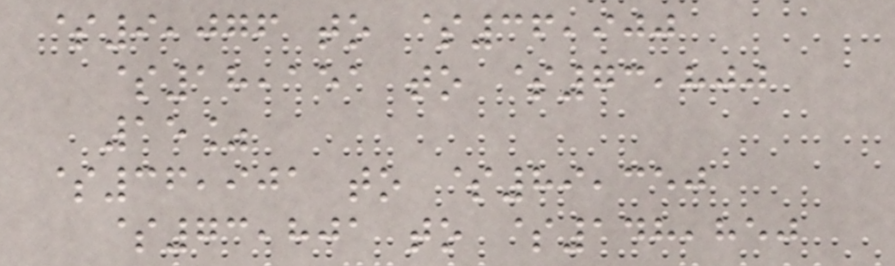$9,076 to $36,900
$18,151 to $73,800
15%
$36,901 to $89,350
$73,801 to $148,850
